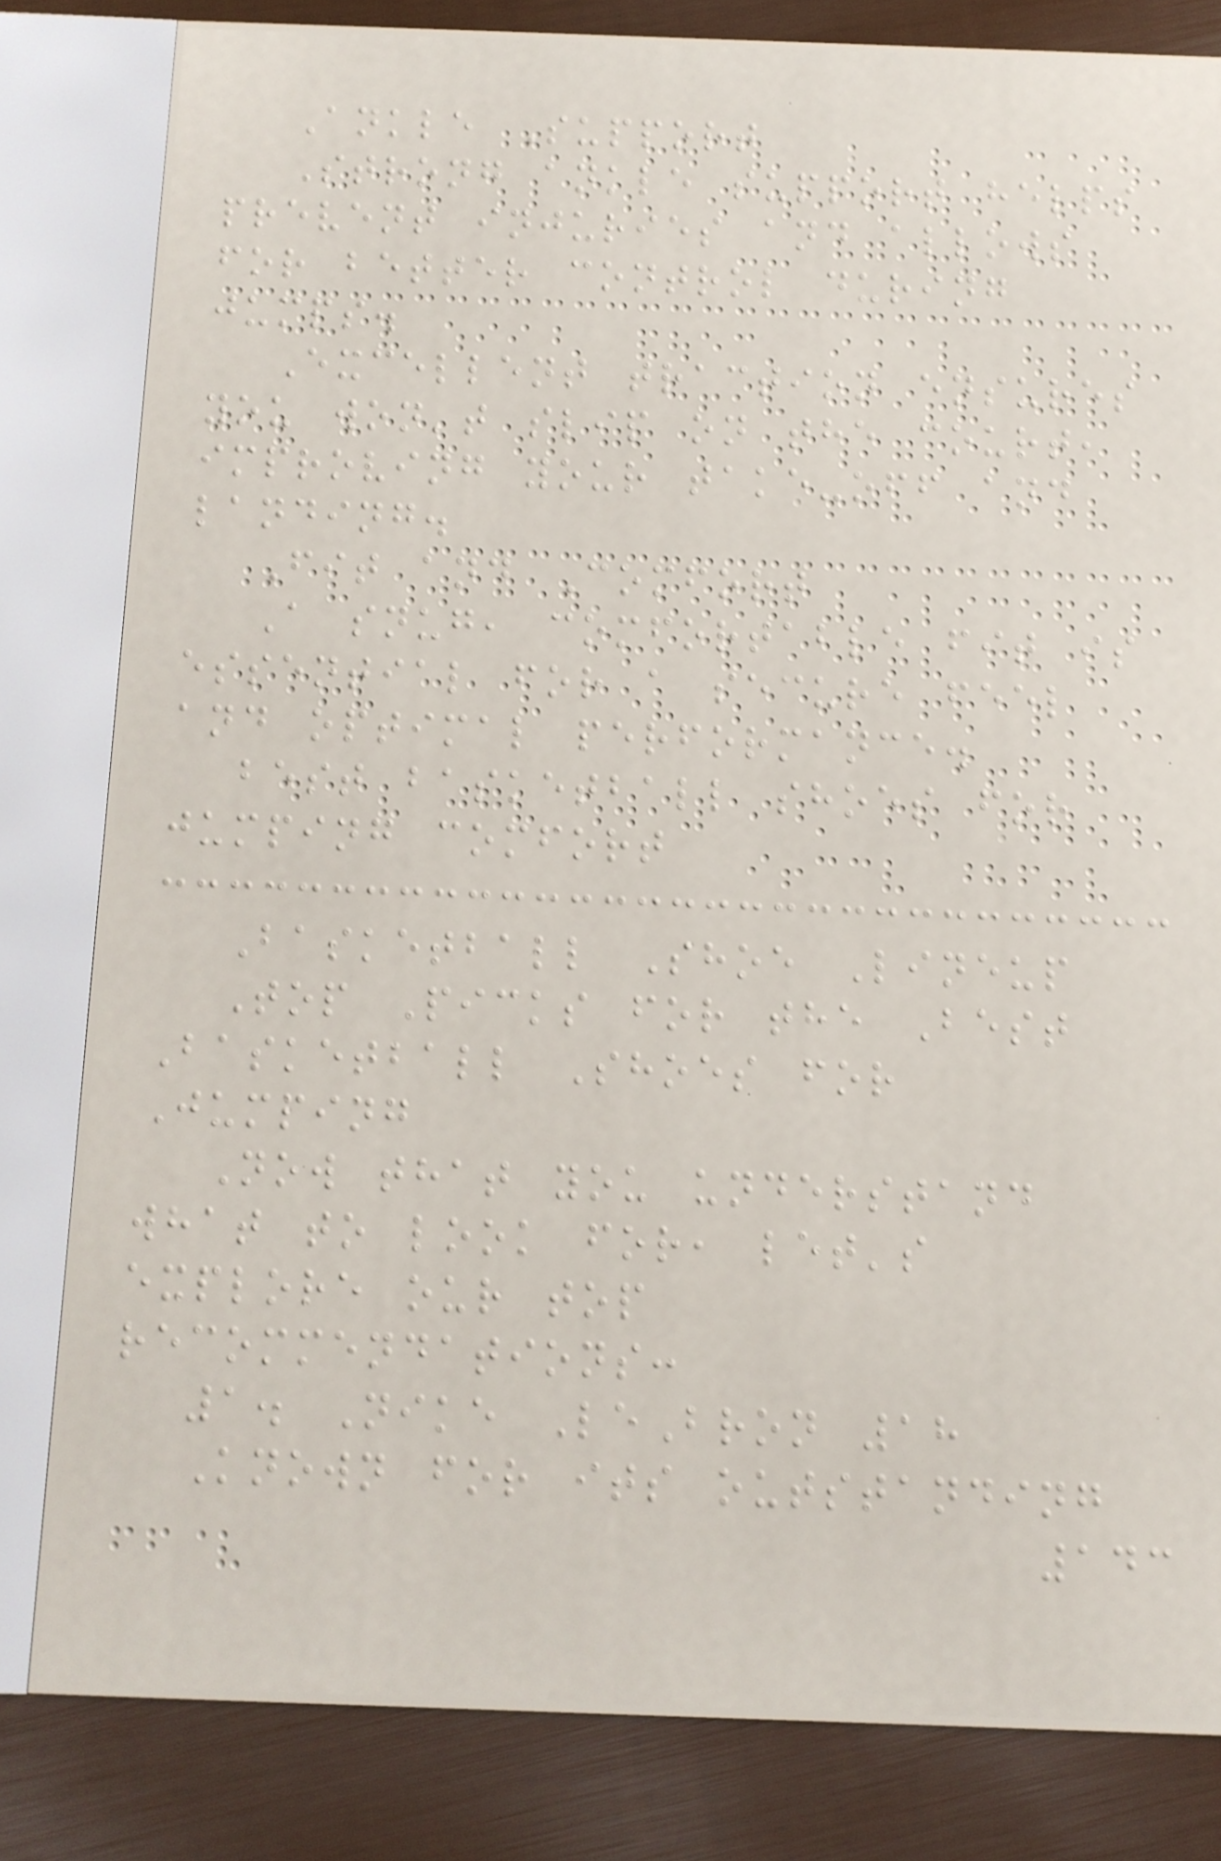Ankle Support
Strong ankle support helps
prevent injuries and allows
for better control during
jumps.
Excellent traction ensures
you won't slip on the court,
improving your take-off and
landing.
Fit and Comfort
A snug, comfortable fit is
essential for a secure feel
and optimal performance.
best basketball shoes for
jumping comfort
Basketball Shoe Lineup
Top Picks for the Best
Basketball Shoes for
Jumping
Now that you understand
what to look for, let's
explore our top
recommendations:
1. Nike LeBron 18
Known for its outstanding
143
